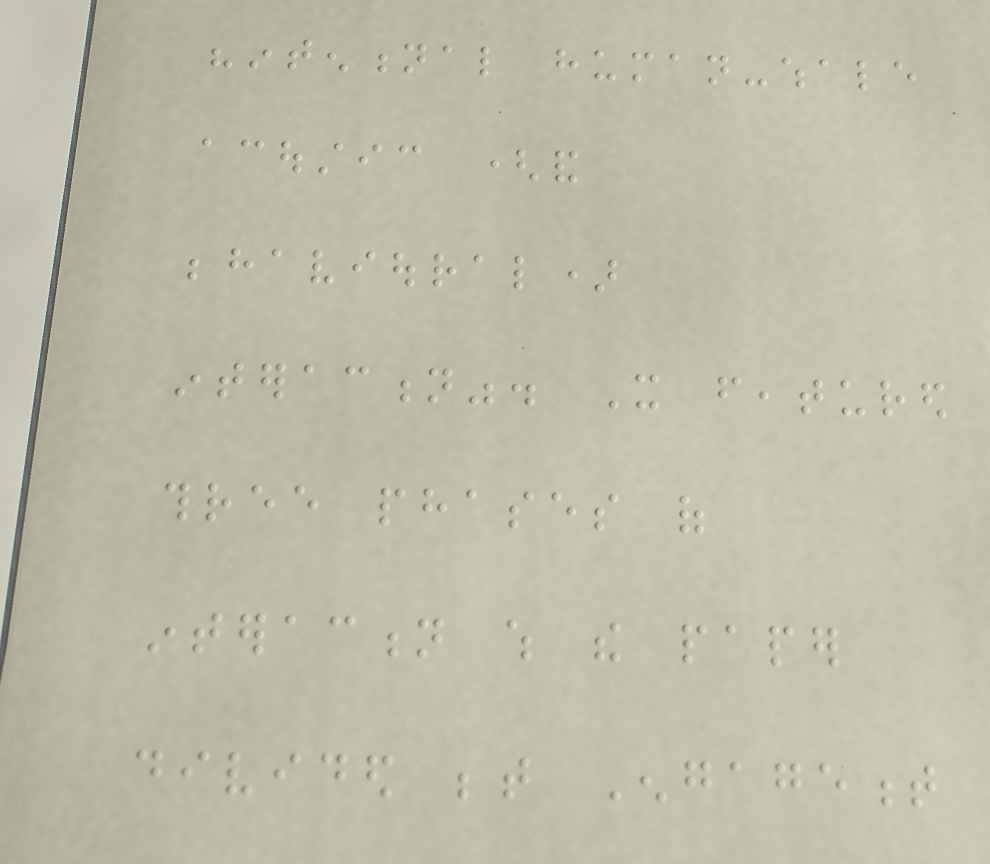"intentional human-whale
acoustic (and
behavioural)
interaction". It featured
three phases of
interaction which the paper
divided between Engagement
